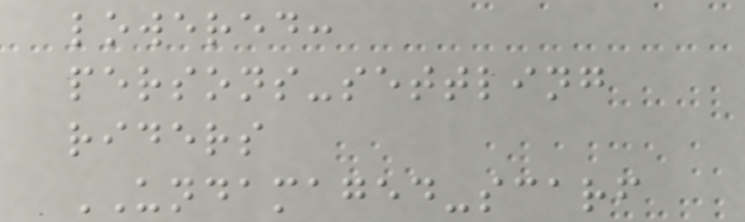lowered:
persons-settling
riders
UNDAMAGED-scarf
